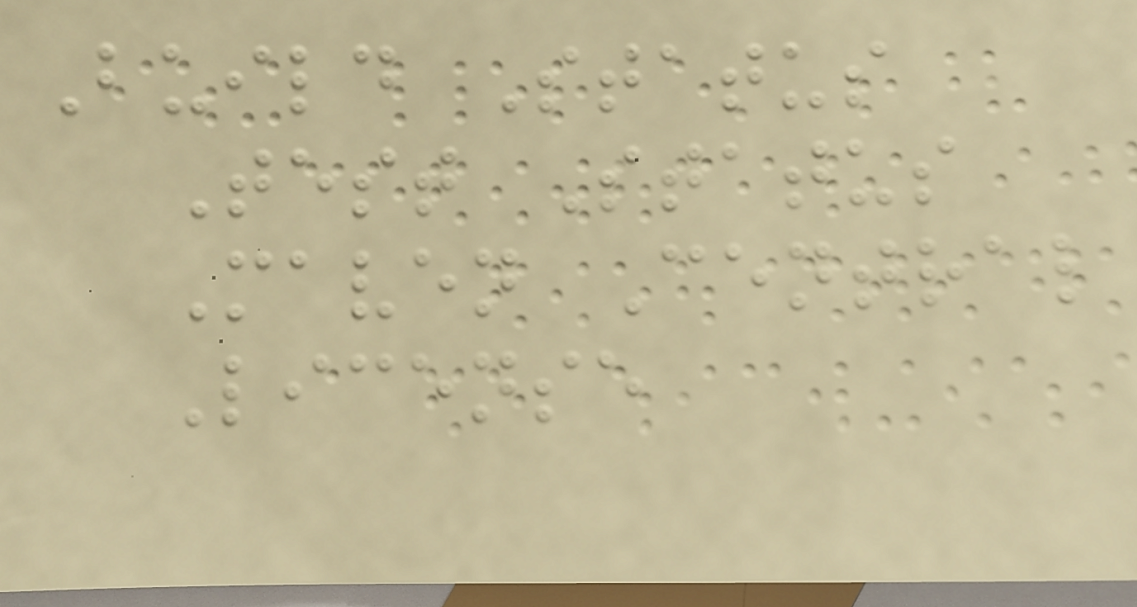Build Status
Test Status
Maven Central
License
